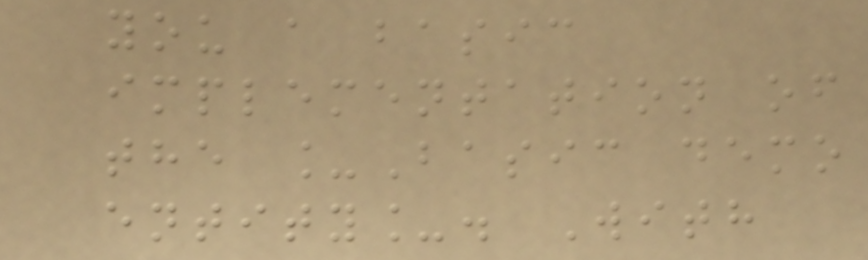you a basic
implementation of
the _Basic demo
entity_. With
